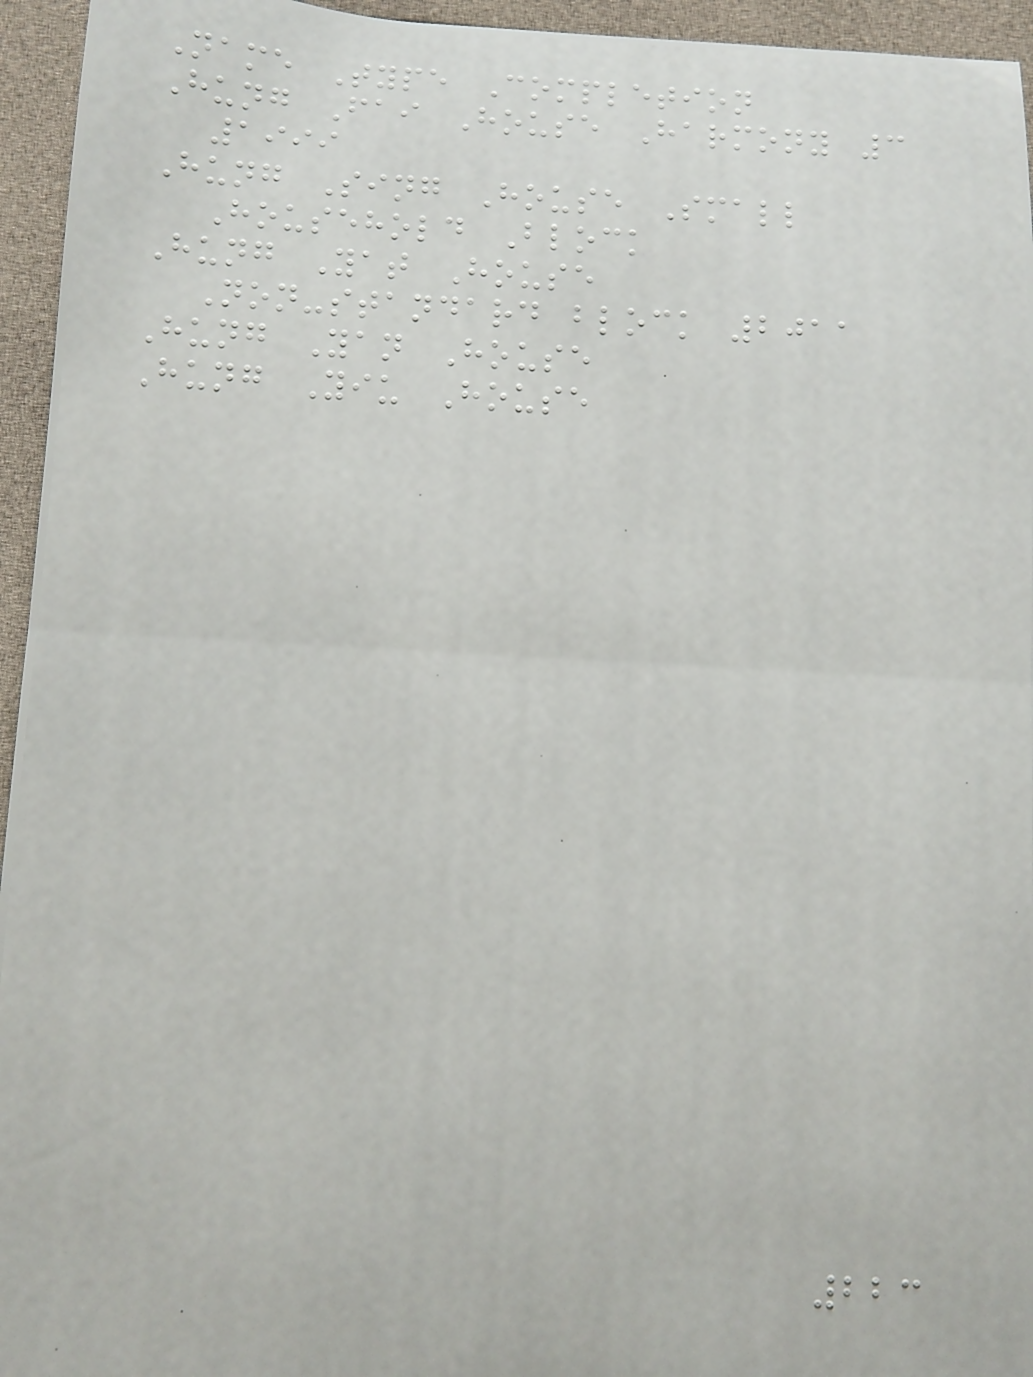Name Type Completion
Hung Fai House Harmony 3
1999
Hung Sing House Small
Household Block
Hung Yat House
Non-standard block 2011
Hung Yan House
Hung Yiu House
223
